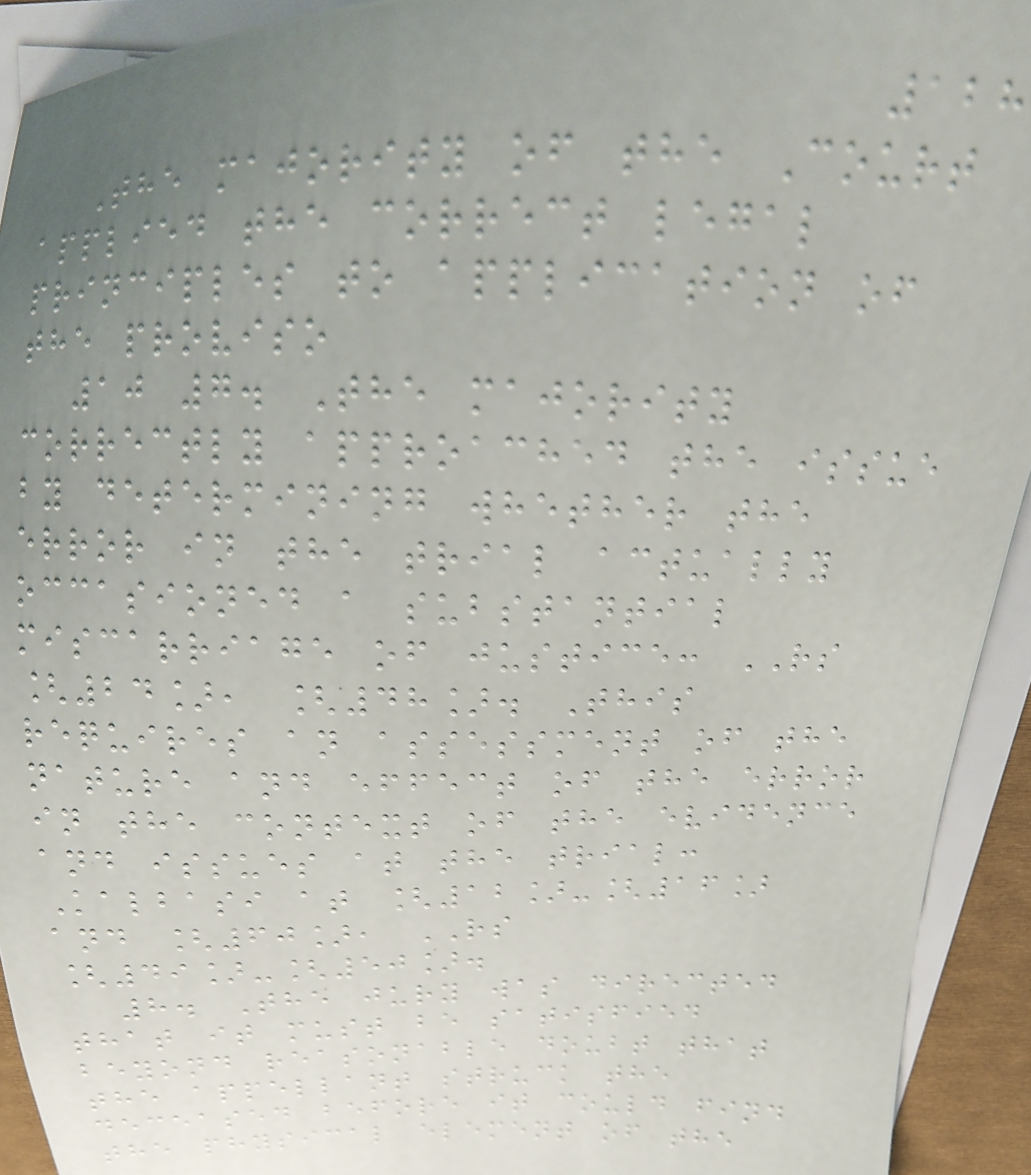128
The majority of the Court
applied the correct legal
principles to application of
the proviso
10 7. The majority
correctly approached the issue
by determining whether the
error in the trial actually
occasioned a substantial
miscarriage of justice: RS
[24], [48]. This
requires an assessment of the
nature and effect of the error
in the context of the evidence
and issues at the trial:
Kalbasi at [12]-[16]
and [60], RS
[49]-[50].
8. The jury was directed
that it must be satisfied
beyond reasonable doubt that
the appellant struck the
deceased before it could find
the physical element of the
